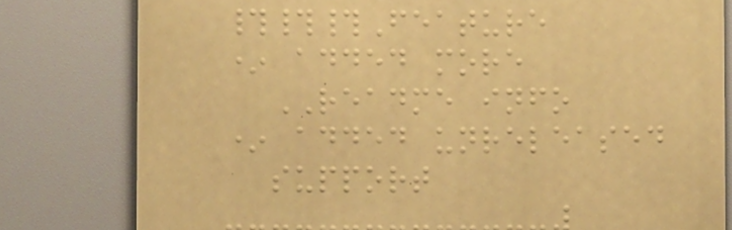###Feature
* added more
README info
* added unreleased
support
